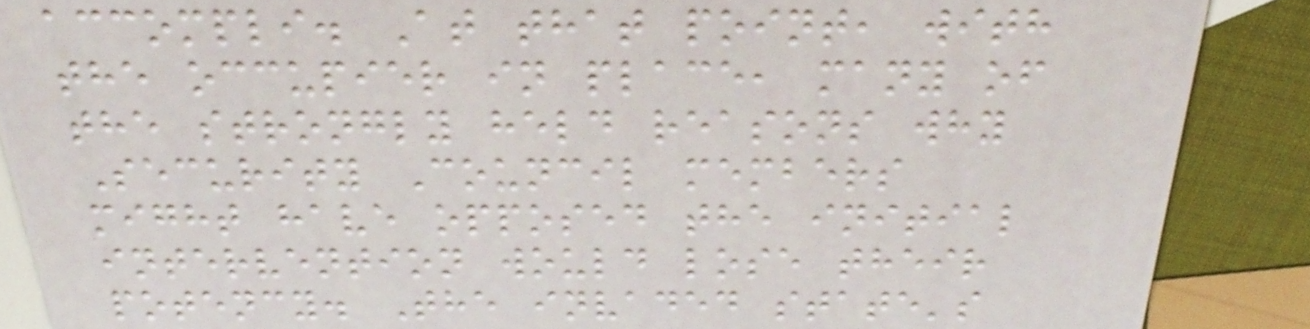accompli. At that point, with
the occupier in place, many of
the strongly held reasons why
Security Council members
might have opposed the initial
intervention would lose their
potency. The invaded state's
